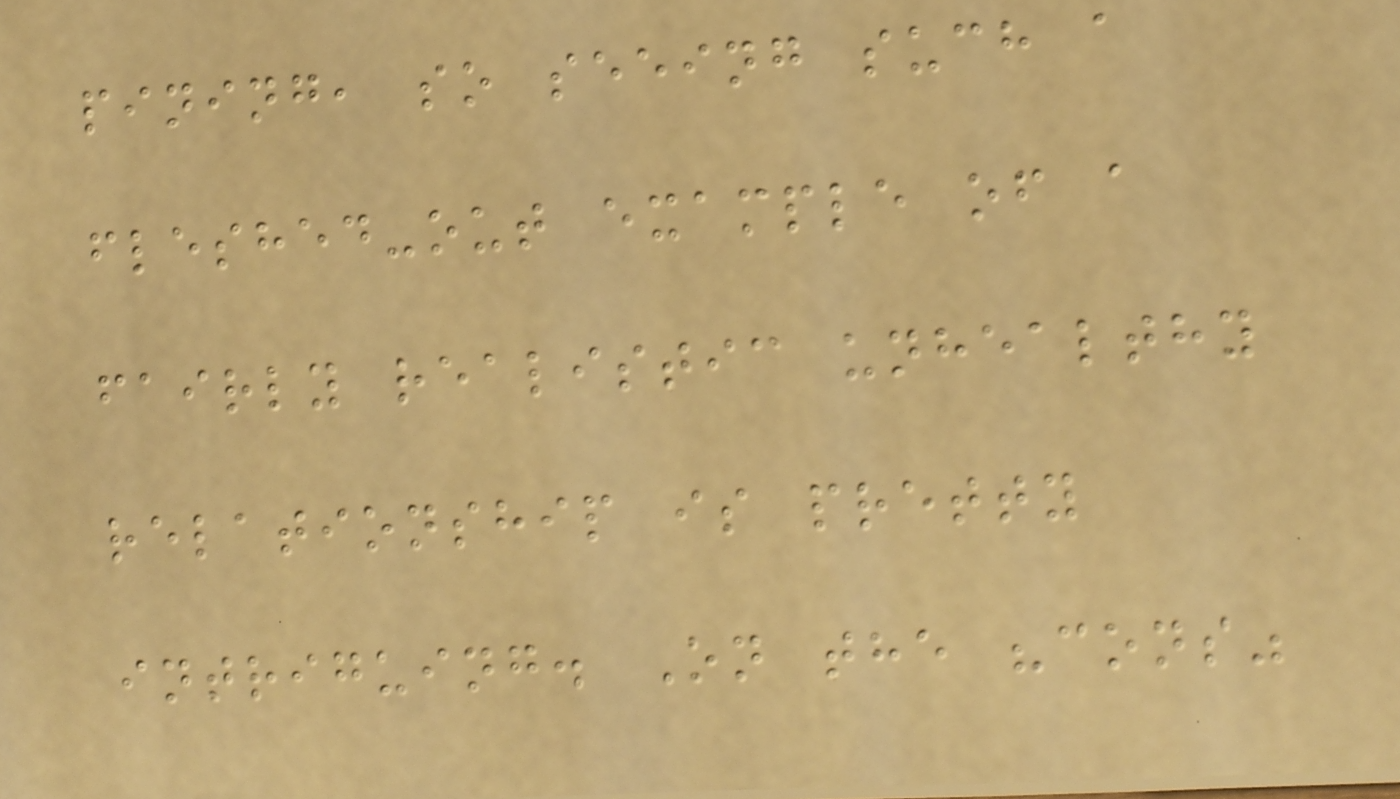pining, so seeing such a
fleshed-out example of a
fairly realistic unhealthy
relationship is pretty
intriguing. On the "cons"
